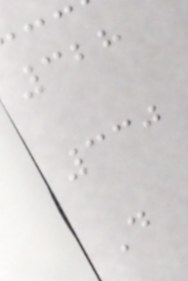328
330
D
